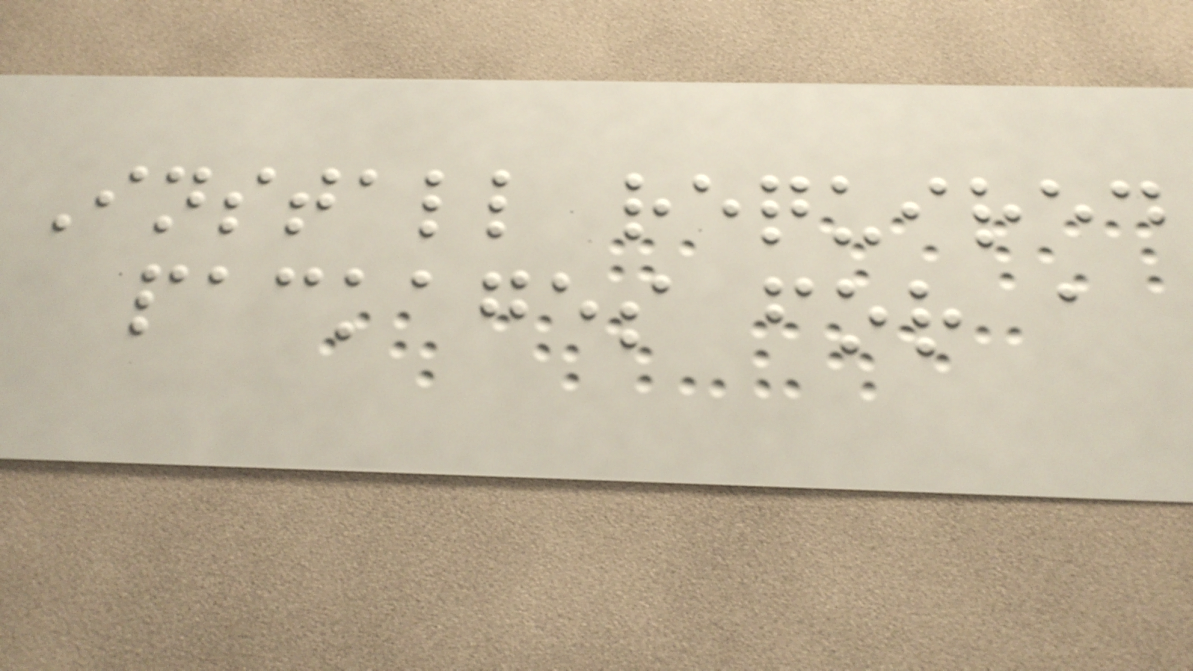Install required
packages for a
